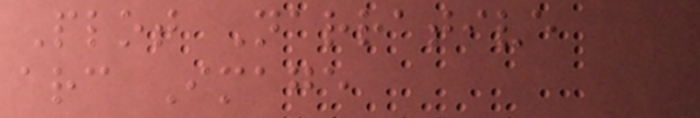Plot Narrative
arc Image
